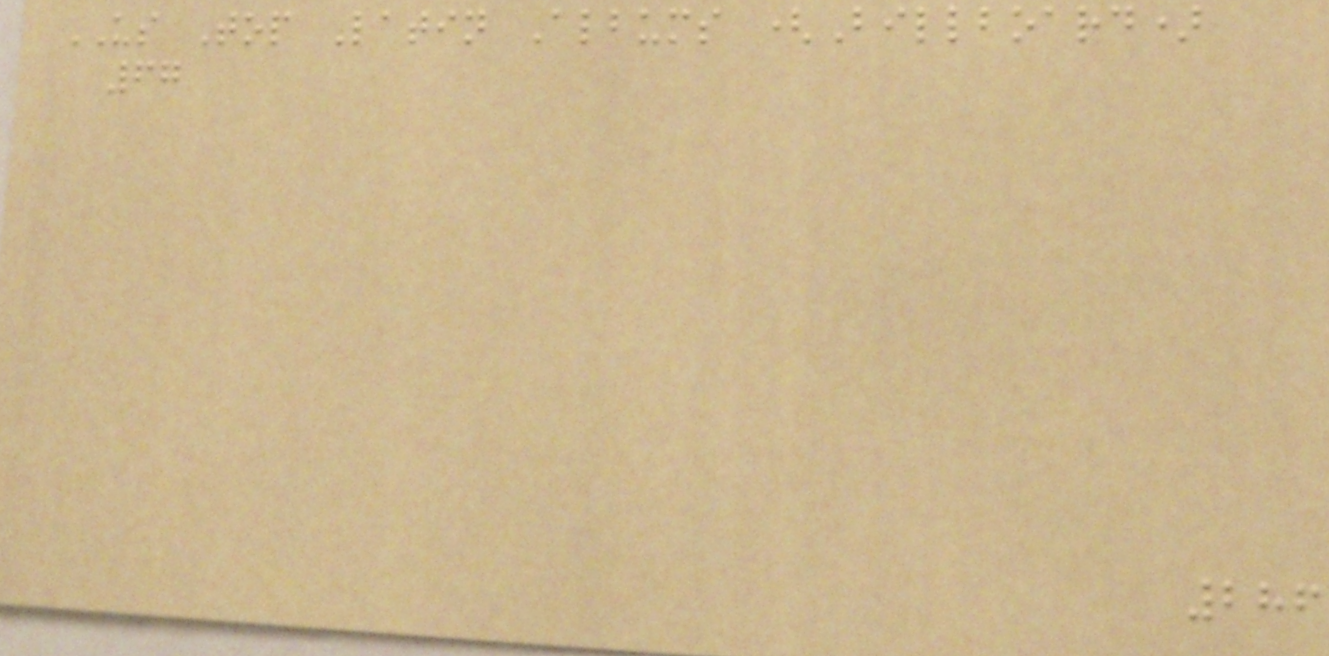US Top Latin Albums (Billboard)
67
286
